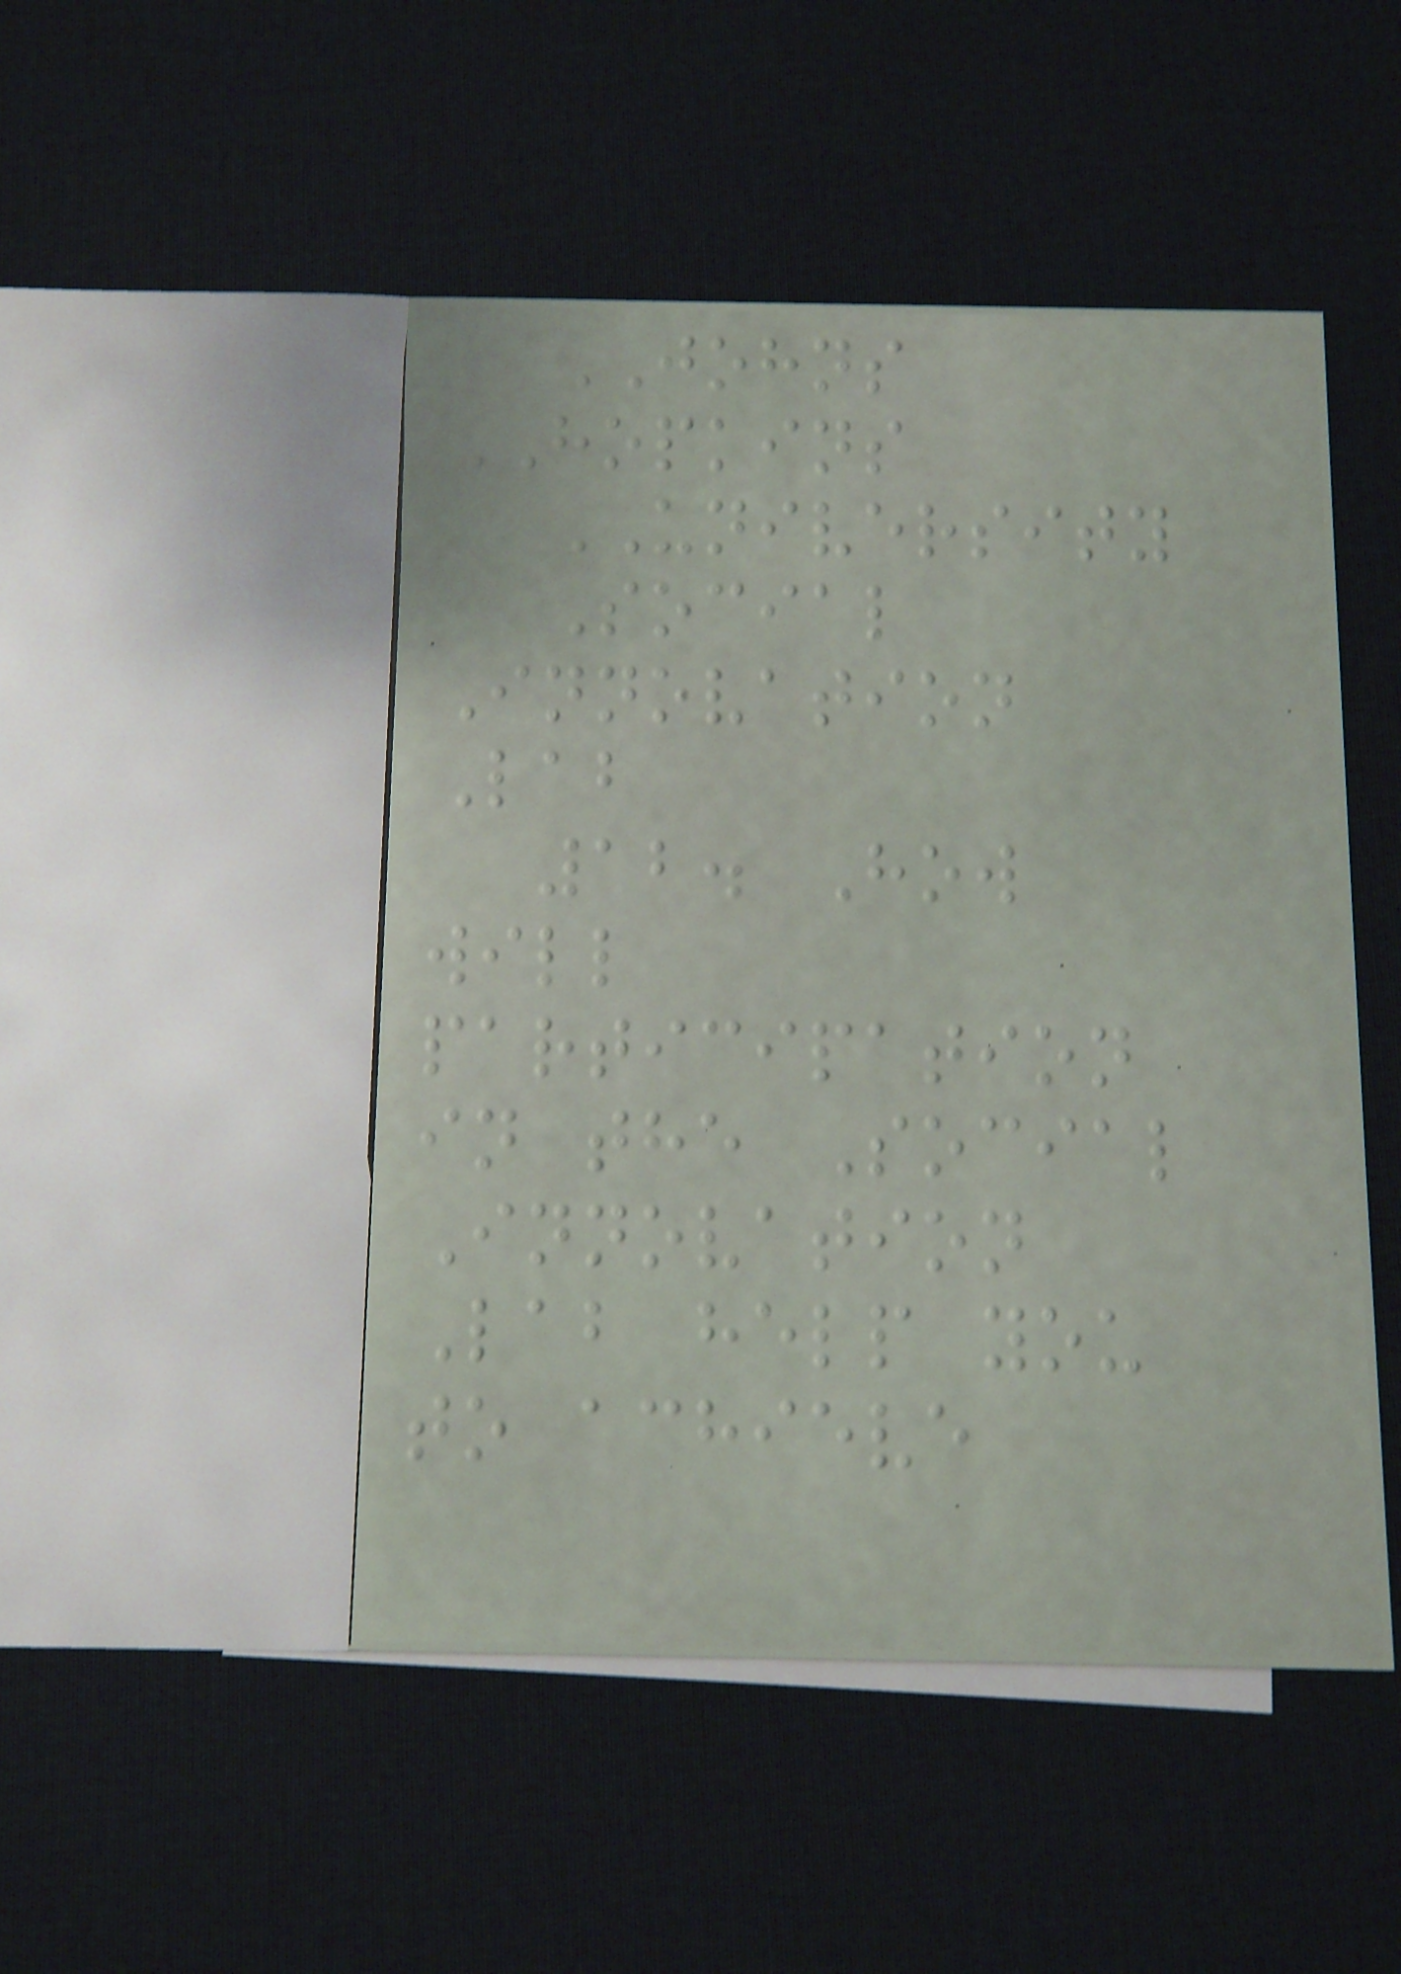JOHNS
HOPKINS
UNIVERSITY
Social
Innovation
Lab
12. How
will
participation
in the Social
Innovation
Lab help you
to achieve
